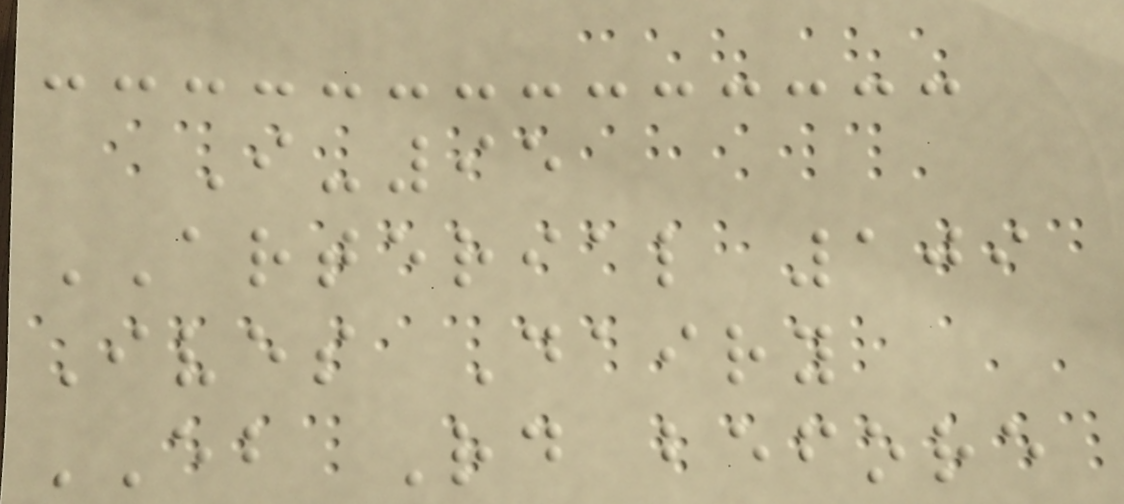I-95
ARTERIAL 109
Ives Dairy
EB Rd before
